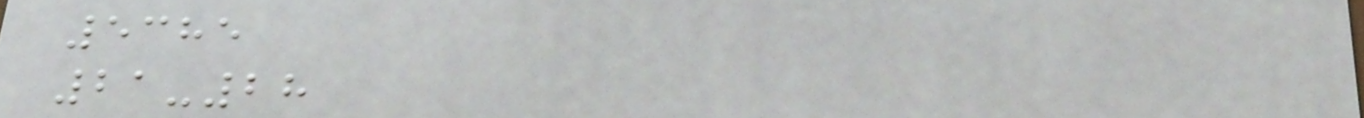5385
21-28
